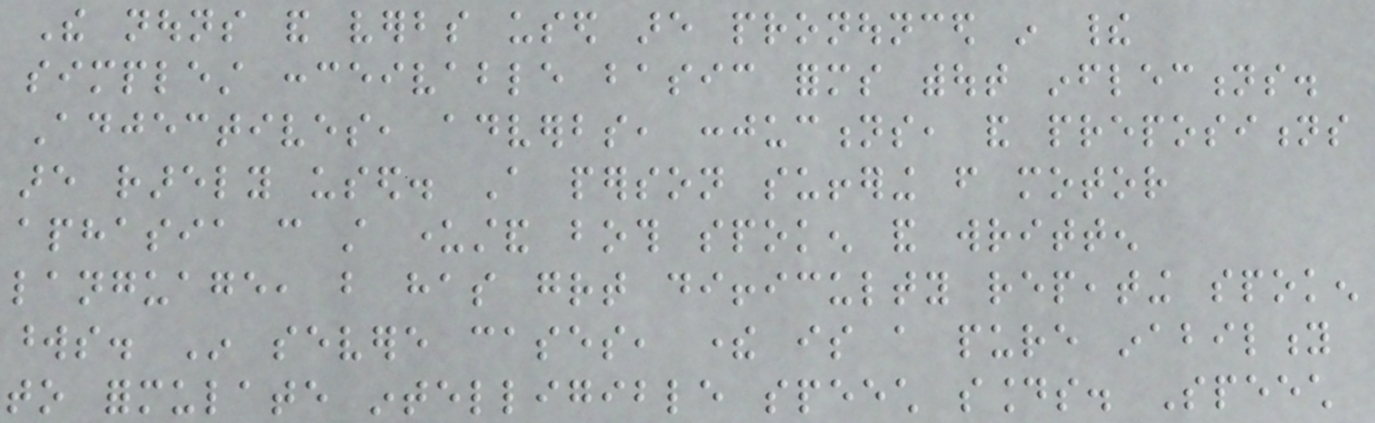The nouns and verbs used are pronounced in their
simplest conceivable basic forms without inflections.
Adjectives, adverbs, conjuctions, and prepositions
are rarely used. A person suffering from motor
aphasia can still understand both spoken and written
language, but has great difficulty repeating spoken
words. In severe cases, there is a pure inability
to formulate intelligible speech sounds. Speech
